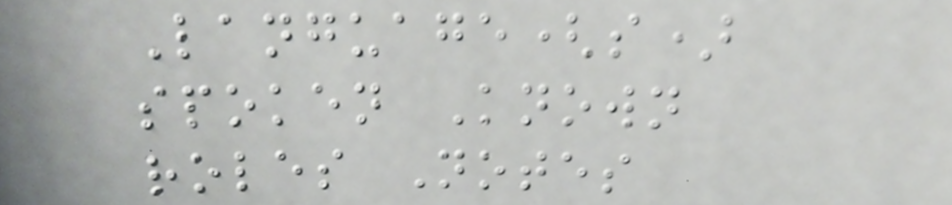Language(s)
spoken Known
roles Notes
